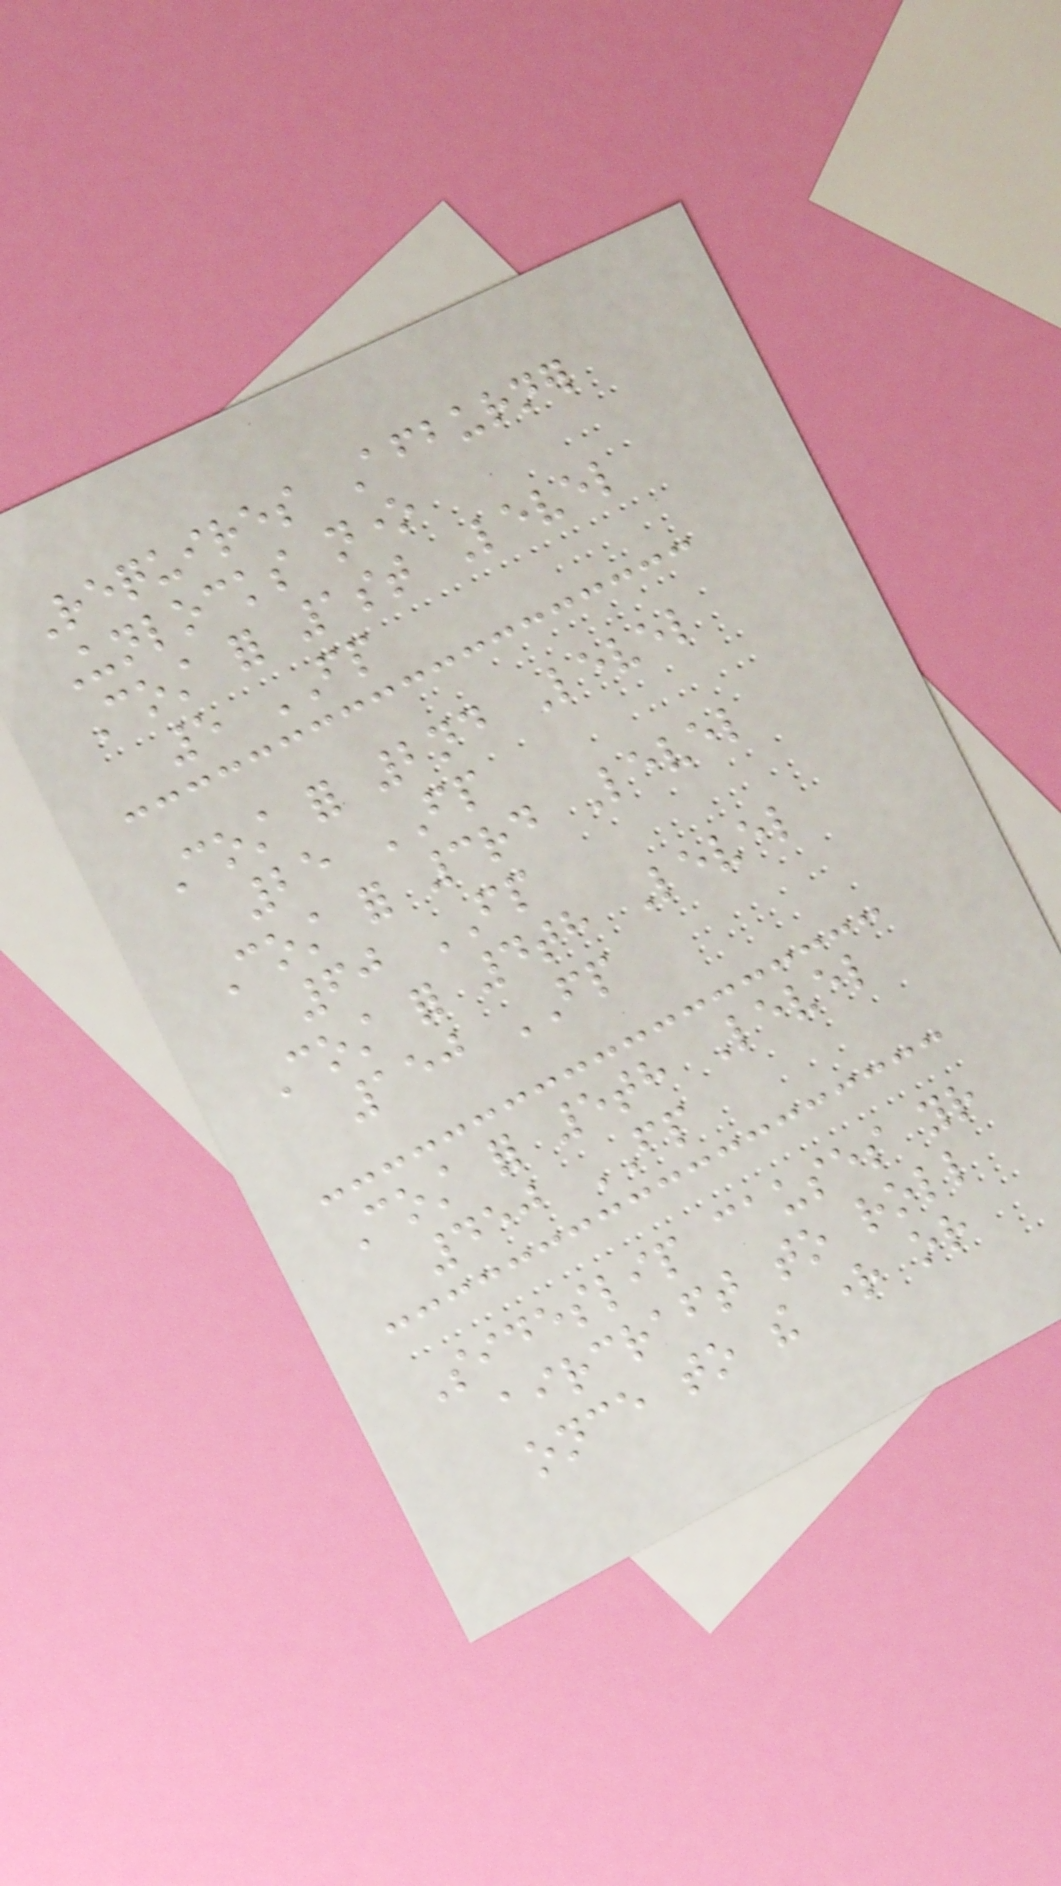Requires Afterburner
Unlocks none
Cost for 1st Level
5 FP
Cost for 2nd Level
25 FP
Cost for 3rd Level
60 FP
Cost for 4th Level
150 FP
Cost for 5th Level
450 FP
Sideslip causes your
aircraft to roll
once to the right or
